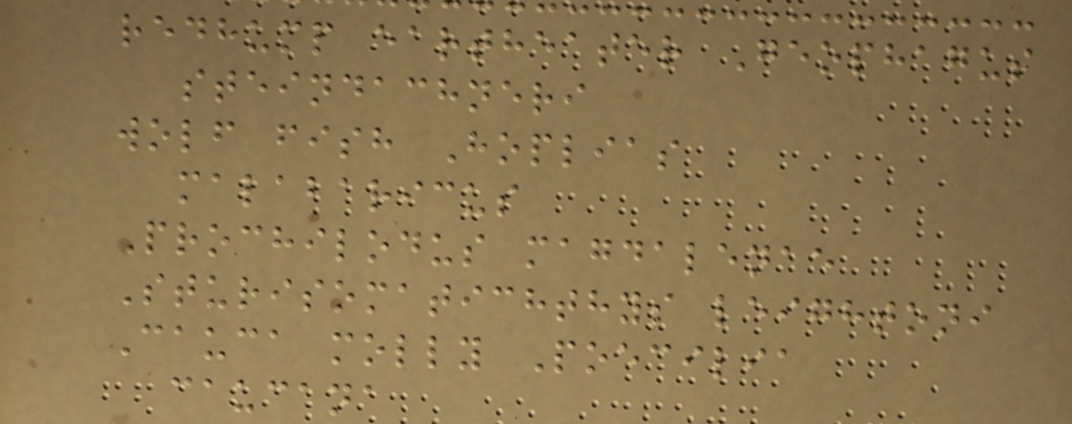redhump eartheater Geophagus
steindachneri
wolf fish Hoplias
malabaricus
Prochilodus magdalenae
Sturisomatichthys leightoni
Cauca molly Poecilia
caucana
